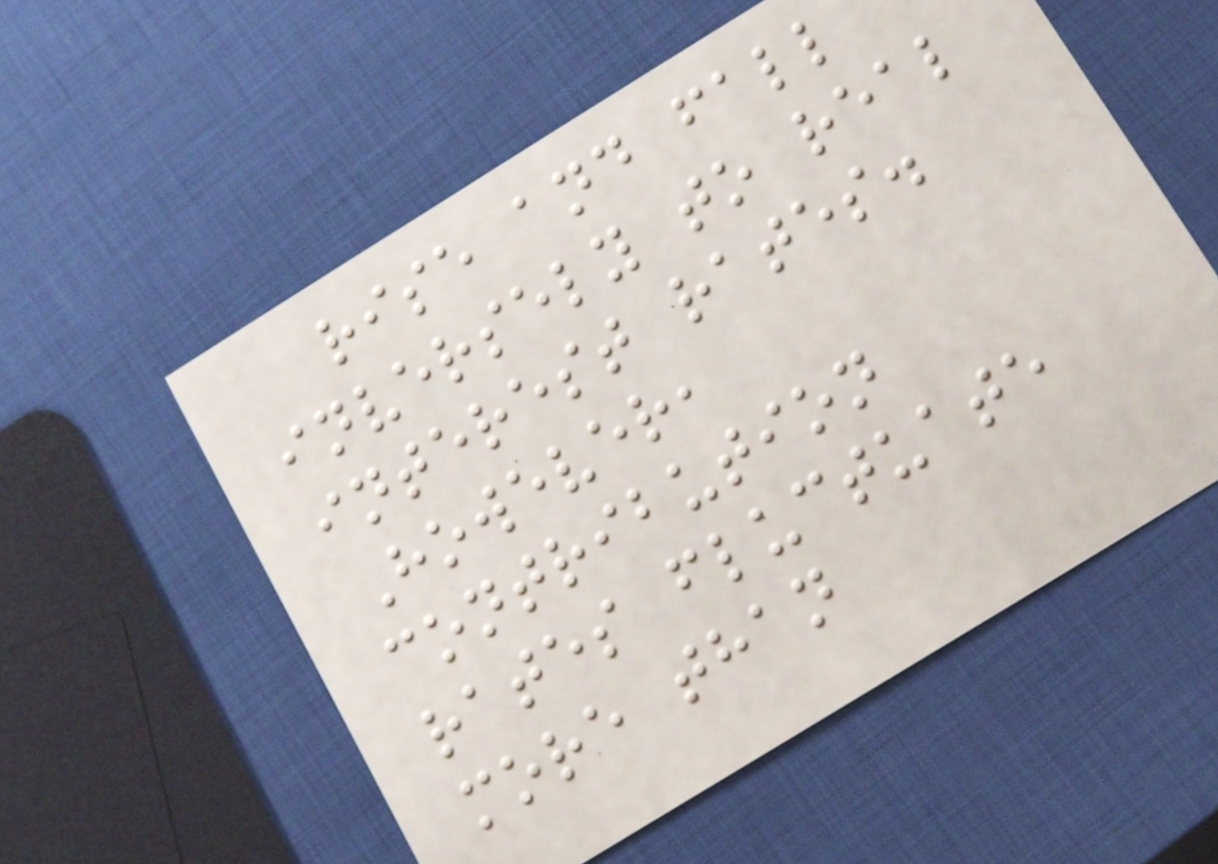rise and fall
inversely to real
interest rates.
However,
contribution
rates fluctuate
more than
